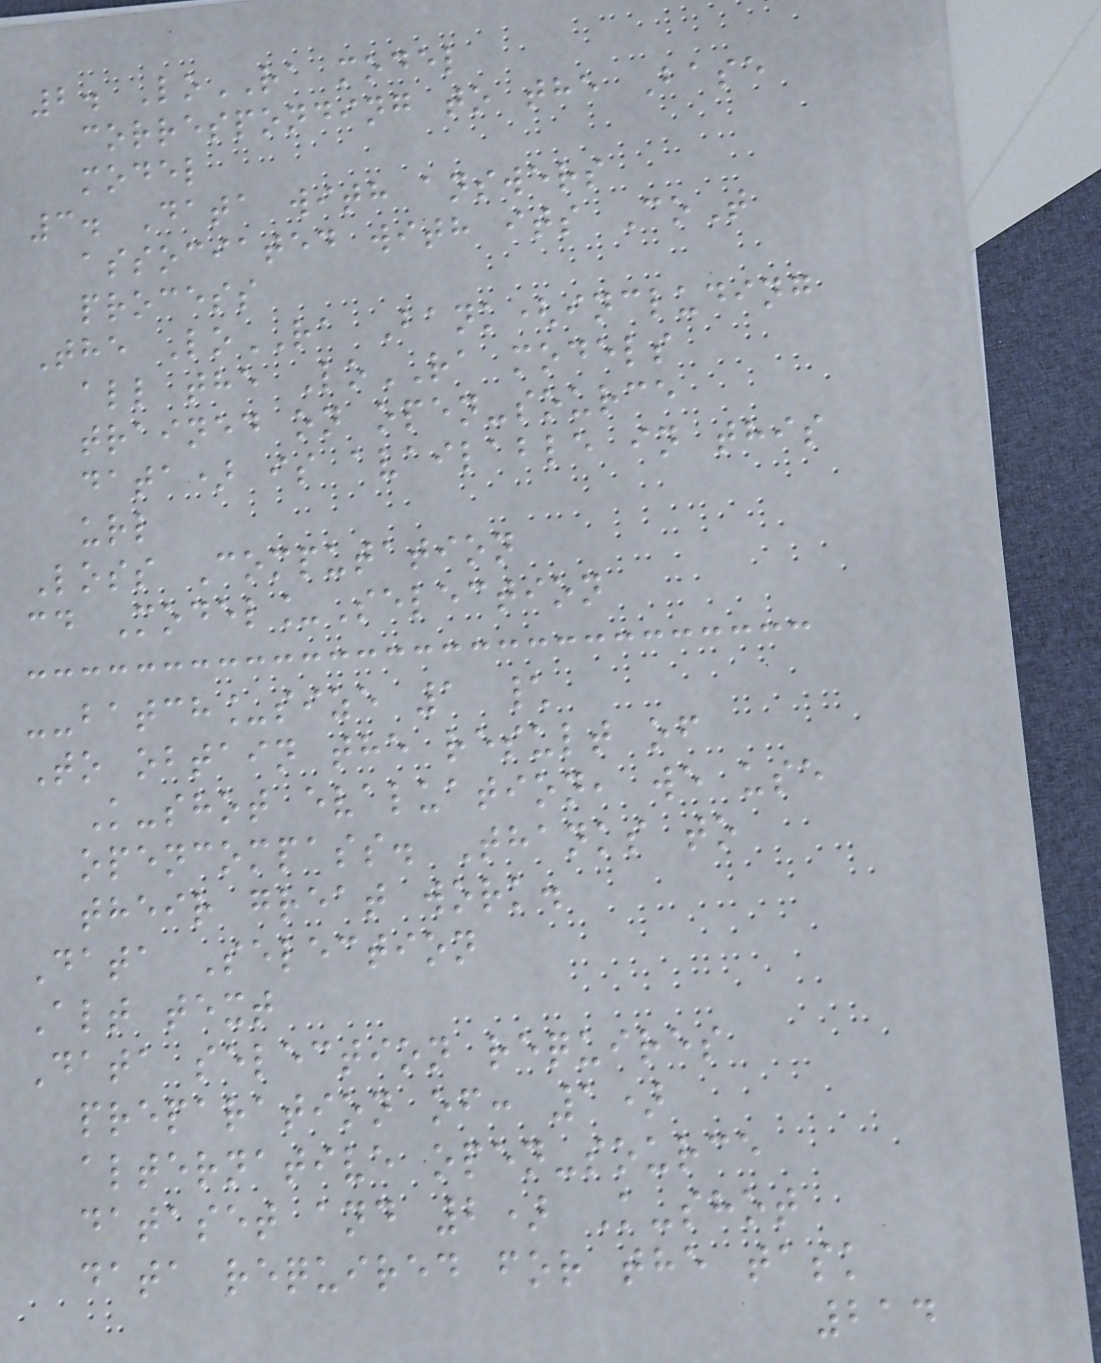2. LoRA model
corresponding to the Base
model
3. Data with answers
associated with its CoT
process
The LoRA Bank(including
all the LoRA models
trained on open-source
data) is available in this
url
Loss Computation
cd Model_Selection
--batch_size 1 \
To obtain the result of
K-shot evaluation, we use
opencompass. Thanks to
their great work.
Data Selection
Alt text
Data selection requires
preparation of: 1)
alternative open-source
dataset and 2) K-shot
data required for the task
214
